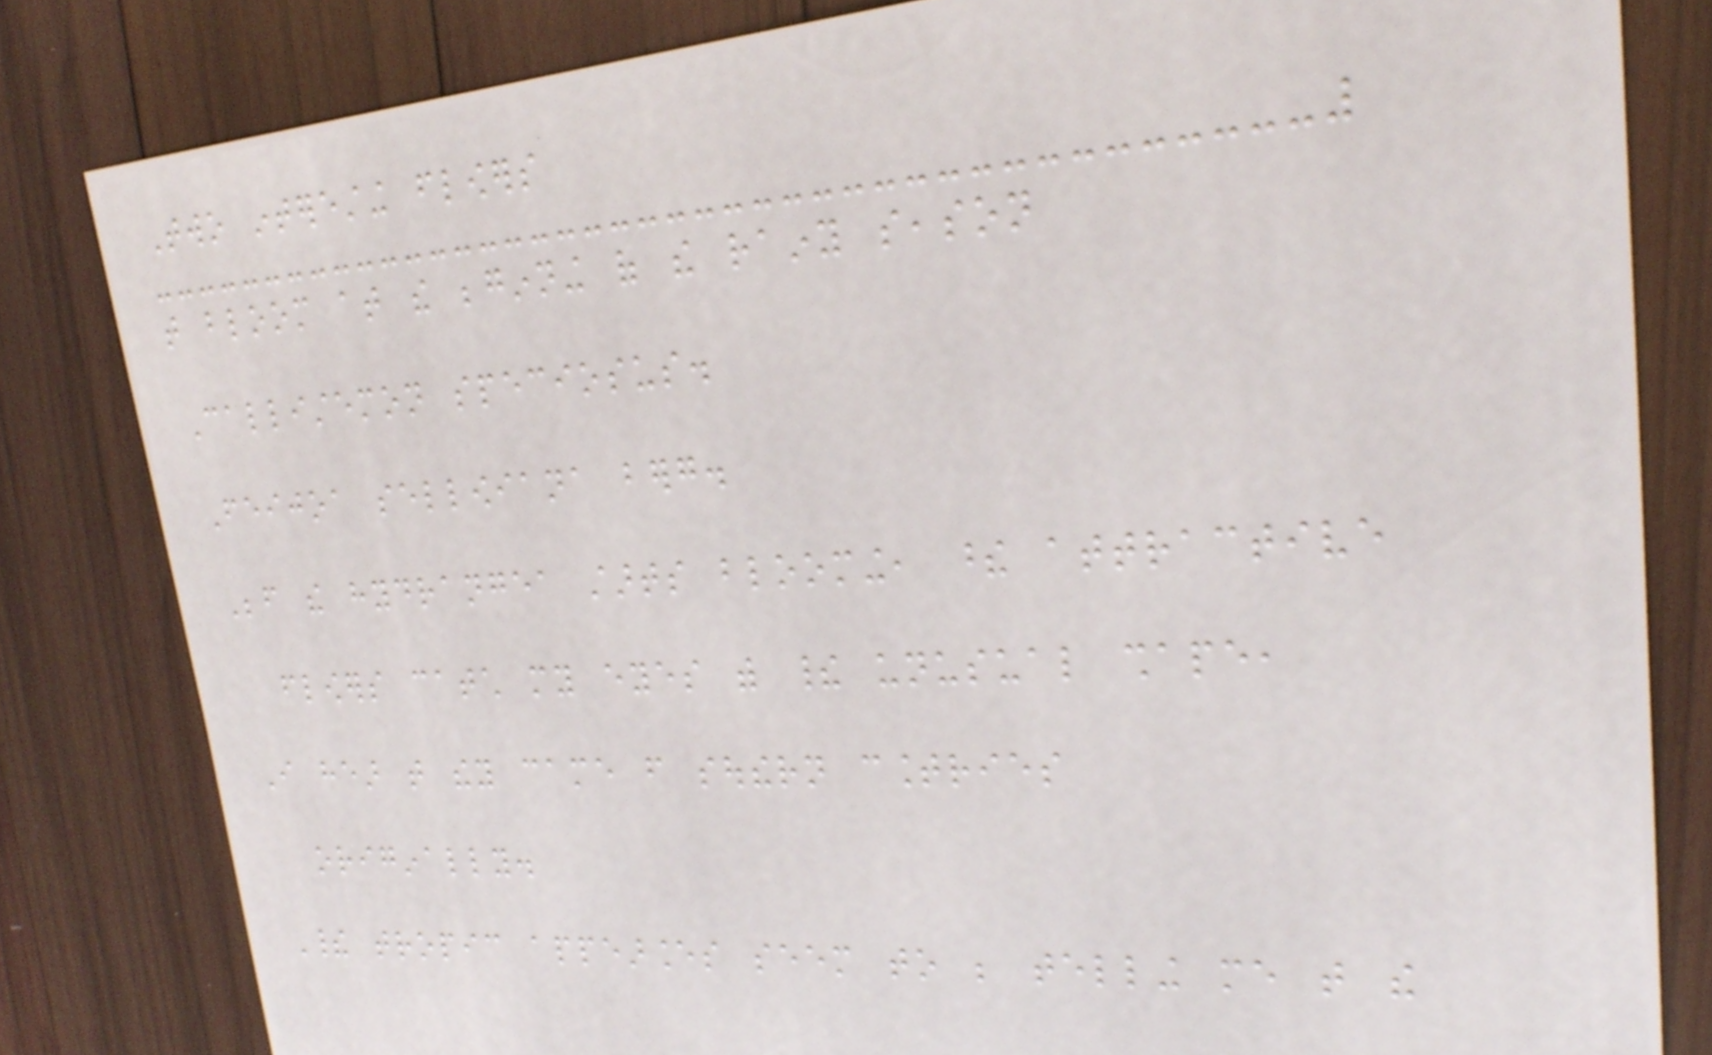Two interesting flowers
that bloom at the beginning of the rainy season
Callistemon speciosus.
Feijoa sellowiana berg.
Before the hydrangea starts blooming, these attractive
flowers catch my eyes with their unusual shape,
I hear that they came from southern countries
originally.
Their tropic appearances seem to be telling me that the
